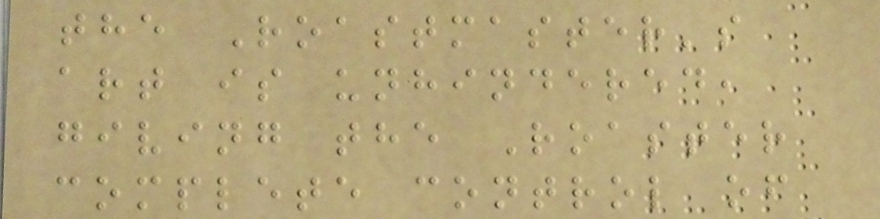the Roastmaster's
art is unhindered,
giving the Roaster
complete control of
